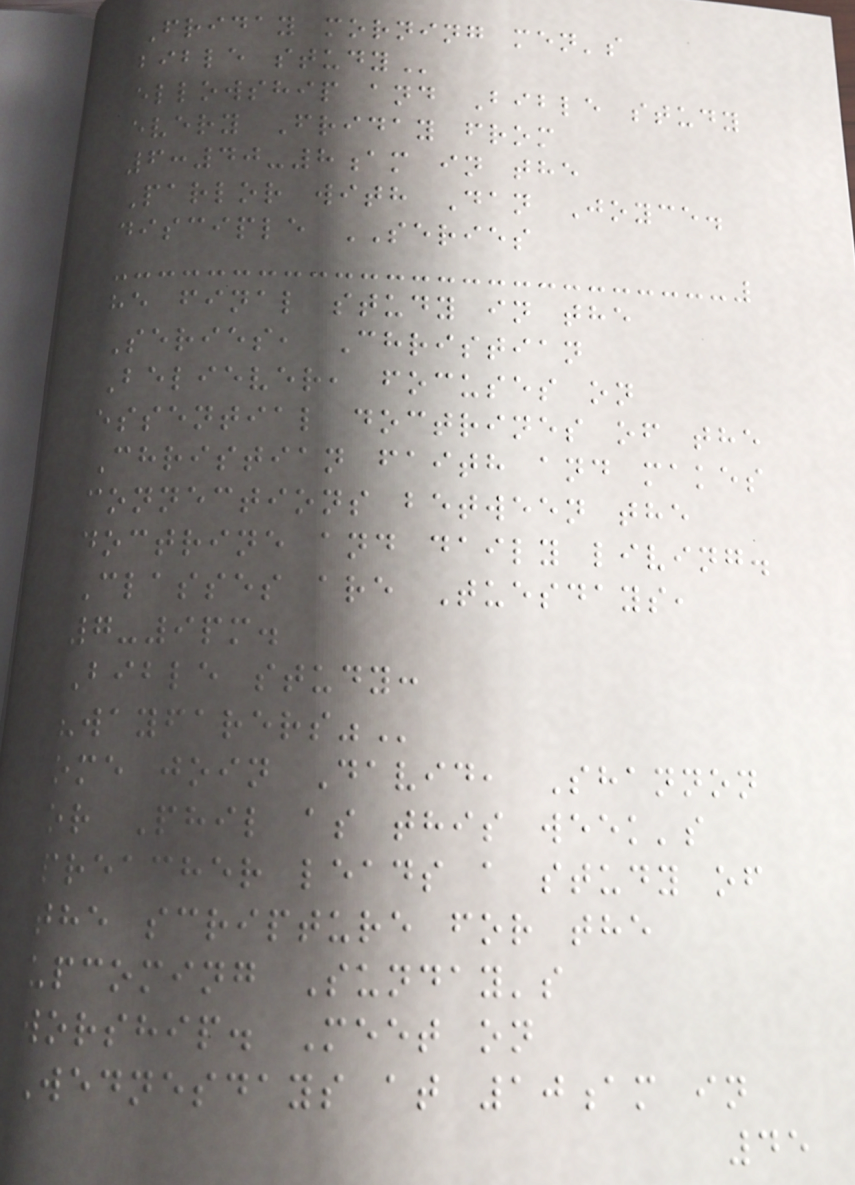FRIDAY MORNING MEN'S
BIBLE STUDY
Fellowship and Bible study
every Friday from
6:40-8am in the
Parlor with Dan Joyce.
DISCIPLE SERIES
The final study in the
Series, Christian
Believer, focuses on
essential doctrines of the
Christian faith and makes
connections between the
doctrine and daily living.
Classes are Tuesdays,
7-9pm.
BIBLE STUDY:
"WAYFARERS"
Come join David, Shannon
or Phil as this week's
preacher leads a study of
the scripture for the
upcoming Sunday's
worship. Meet on
Wednesdays at 10am in
45
